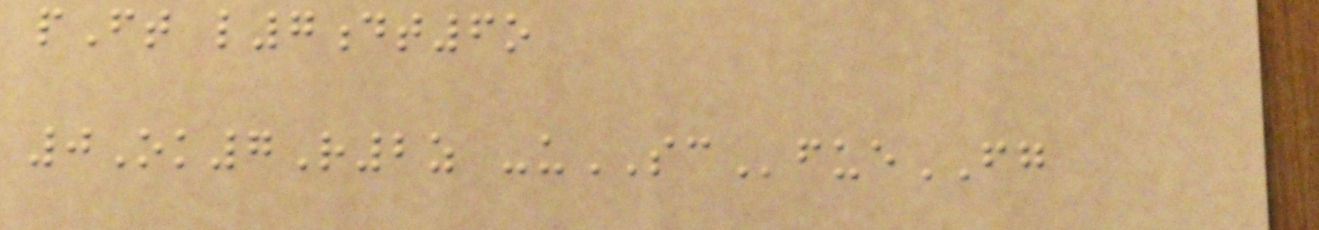pFt l7dt6o
0Ok7R2z -uSCfueFG
